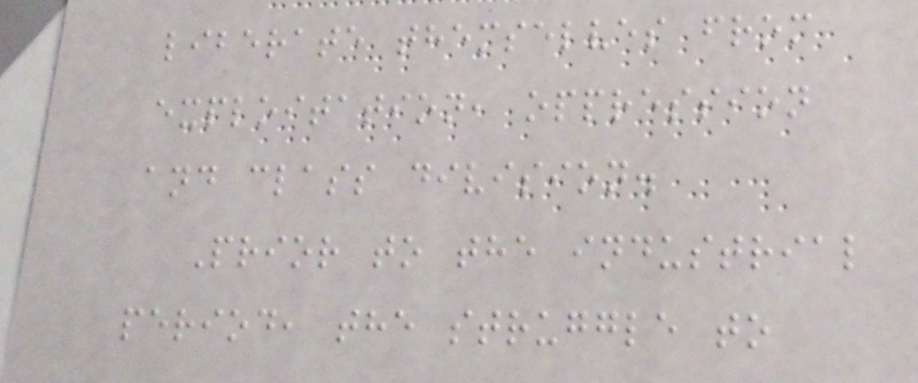liberate themselves from
exploitation, oppression
and class division.
Prior to the industrial
period, the struggle to
